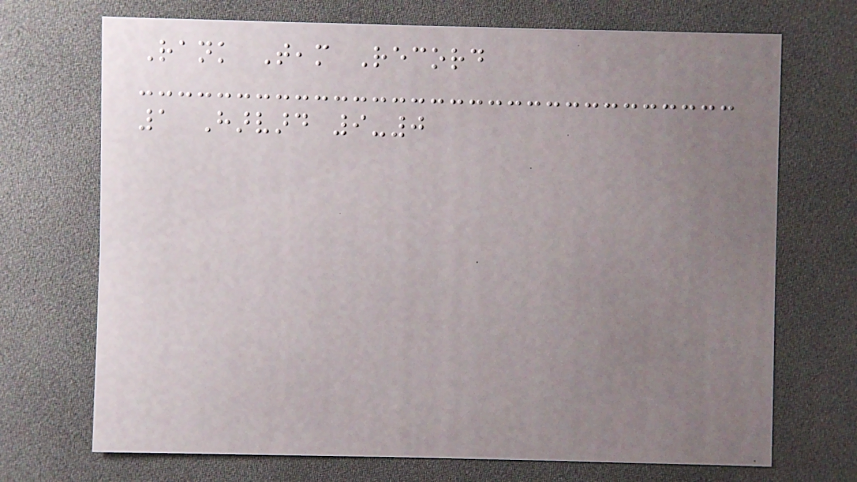Rank Team Record
1 Harvard 9-0
